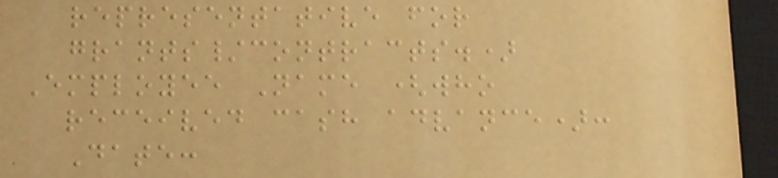representative for
grants/contracts.)
Employee Name (who
received cash advance):
Date:
